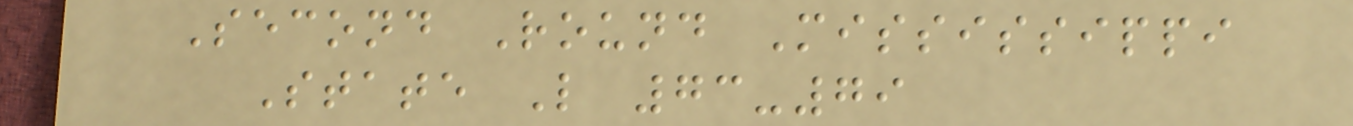Second Round Mississippi
State L 73-79
